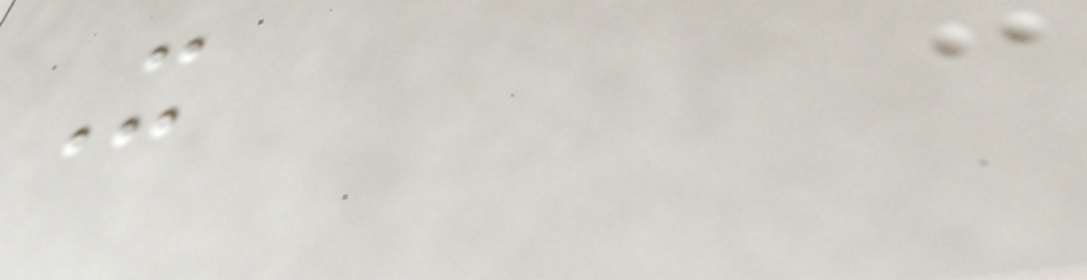It
